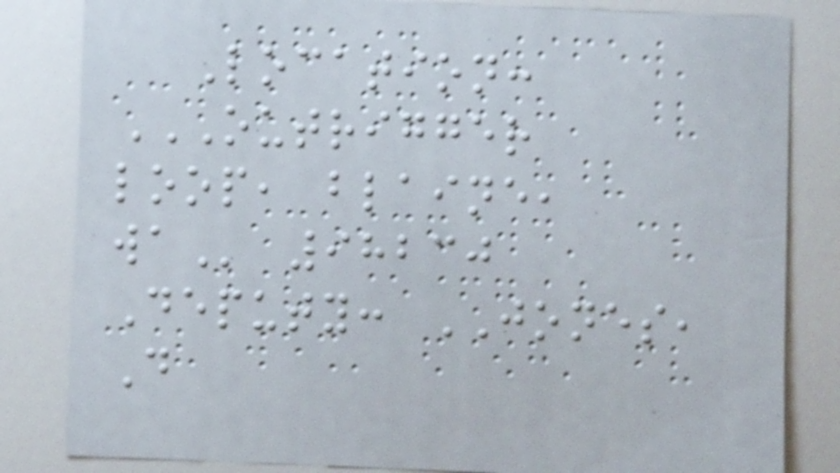Location:
OUTRIGGER
LOOP, BLAINE,
WA 98230
Deputy: JONES,
D
